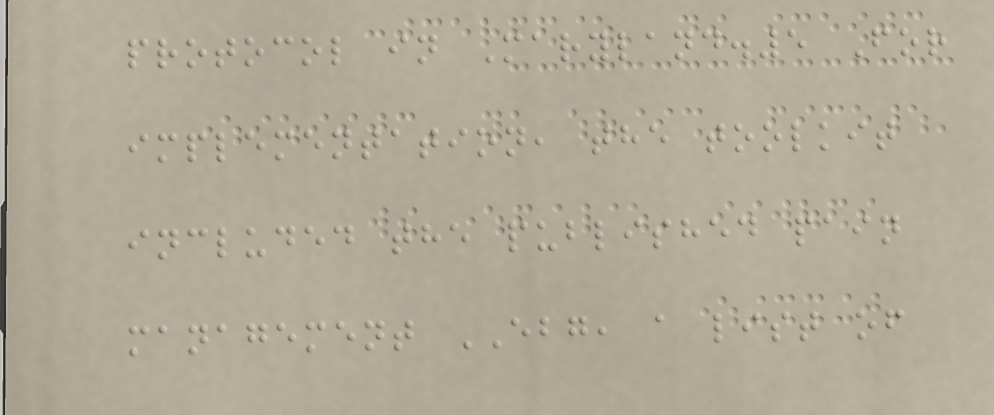protocol in Maryland.5 For
implementation, the toolkit
included the published pain
management EBG, a list of
